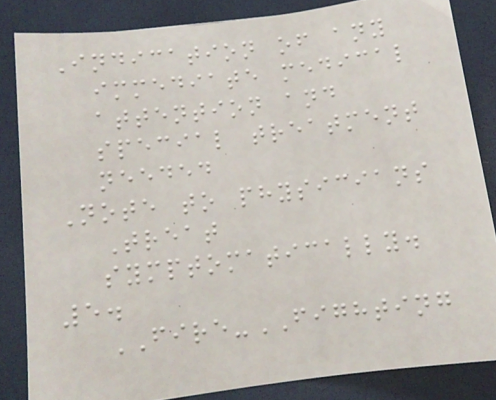Indication of any
immediate medical
attention and
special treatment
needed
Note to physicians
Treat
symptomatically.
5.
FIRE-FIGHTING
